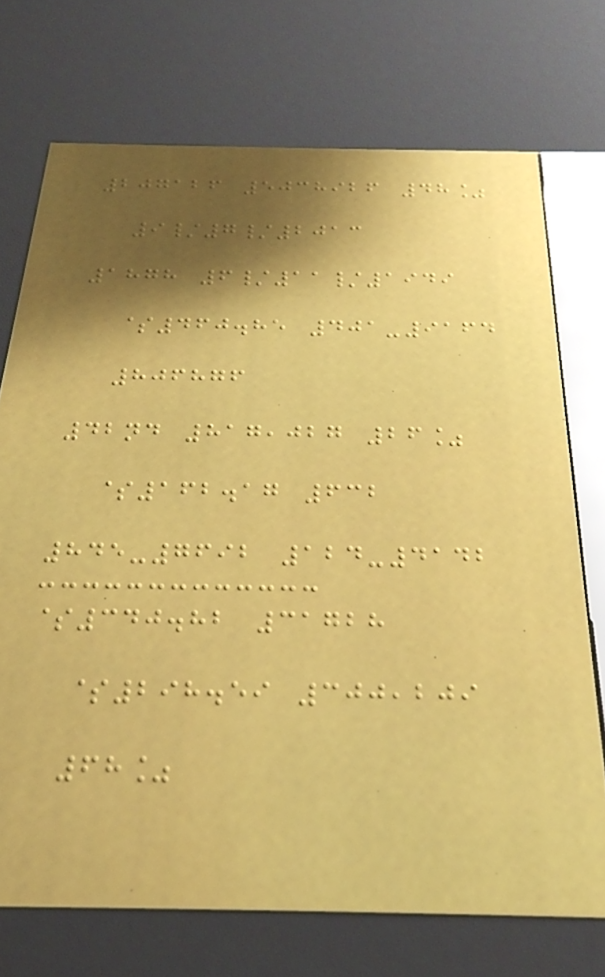207126 5038926 48%
9/7/2013
1878 6/11/1949
$460.85 401-9164
806876
42nd 817,027 26%
$162.17 632
845-7692 124-4142
$340.82 31728
$298.59 300,209
68%
